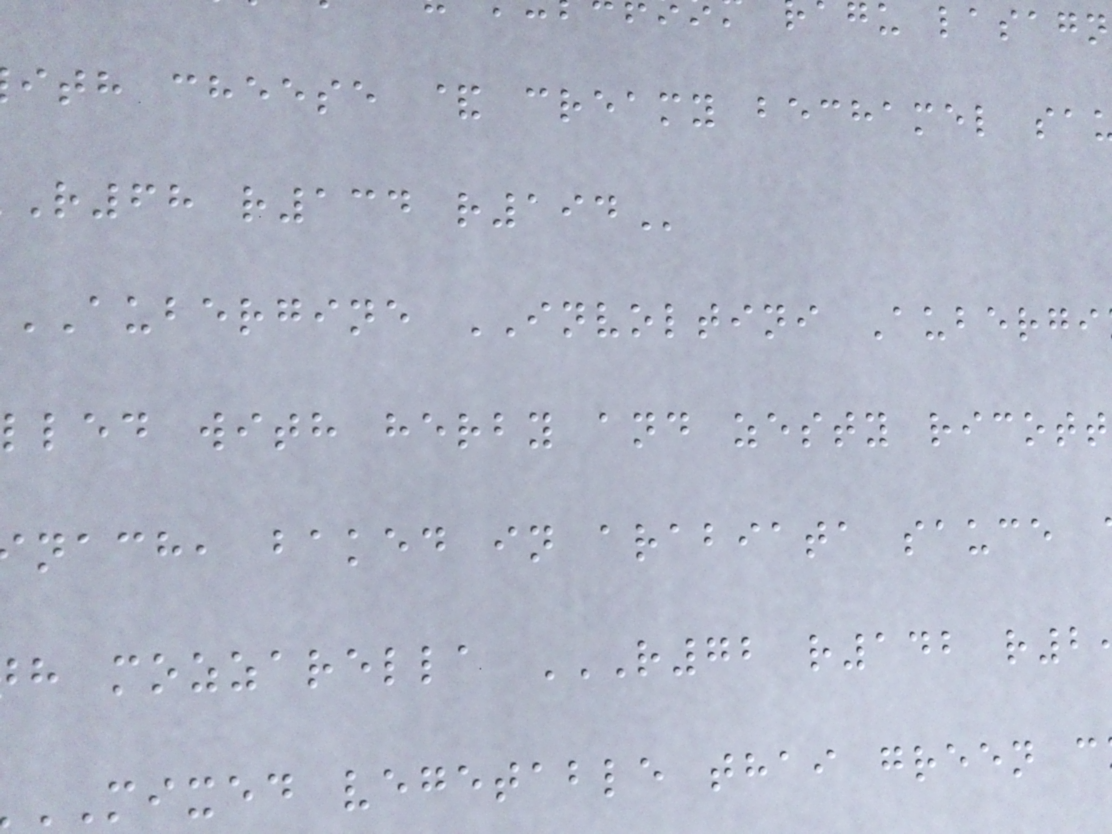ith cheese & creamy bechamel sa
R68 r134
AUBERGINE INVOLTINI Aubergi
lled with herby and zesty ricott
nach, baked in arabiata sauce
MIXED vegetable thai green
